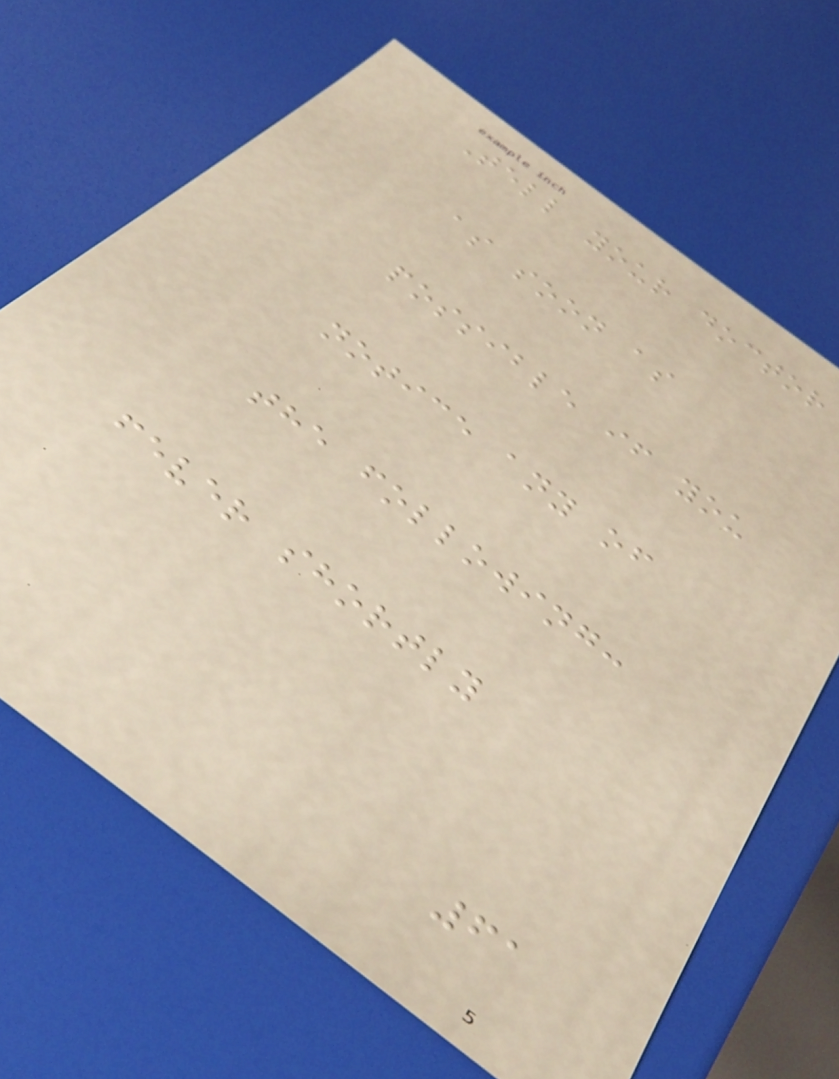Tell your doctor
as soon as
possible if you
notice any of
the following:
fever shortly
61
